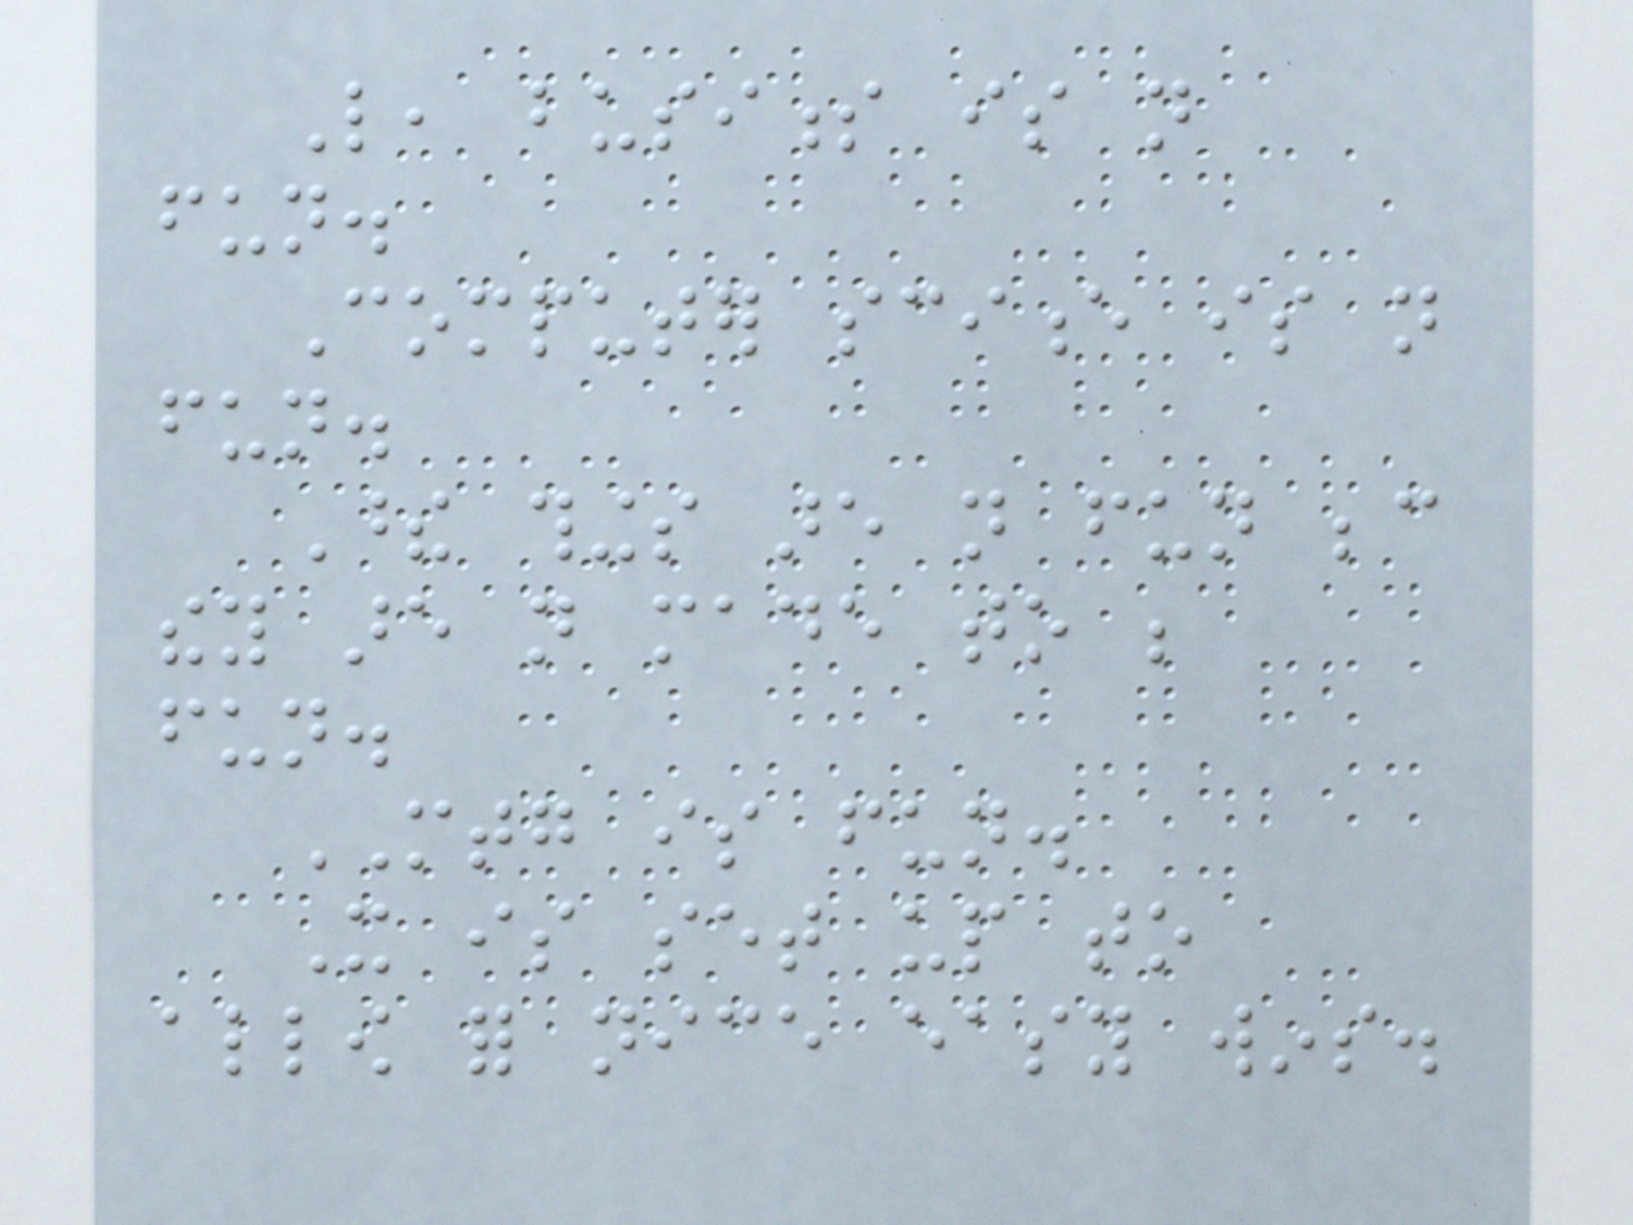Like, business is not
fun.
Computer science is not
fun.
These things are not fun because
they are not made to be
fun.
MTG is fun.
It is set up to
allow for nice easy wins.
